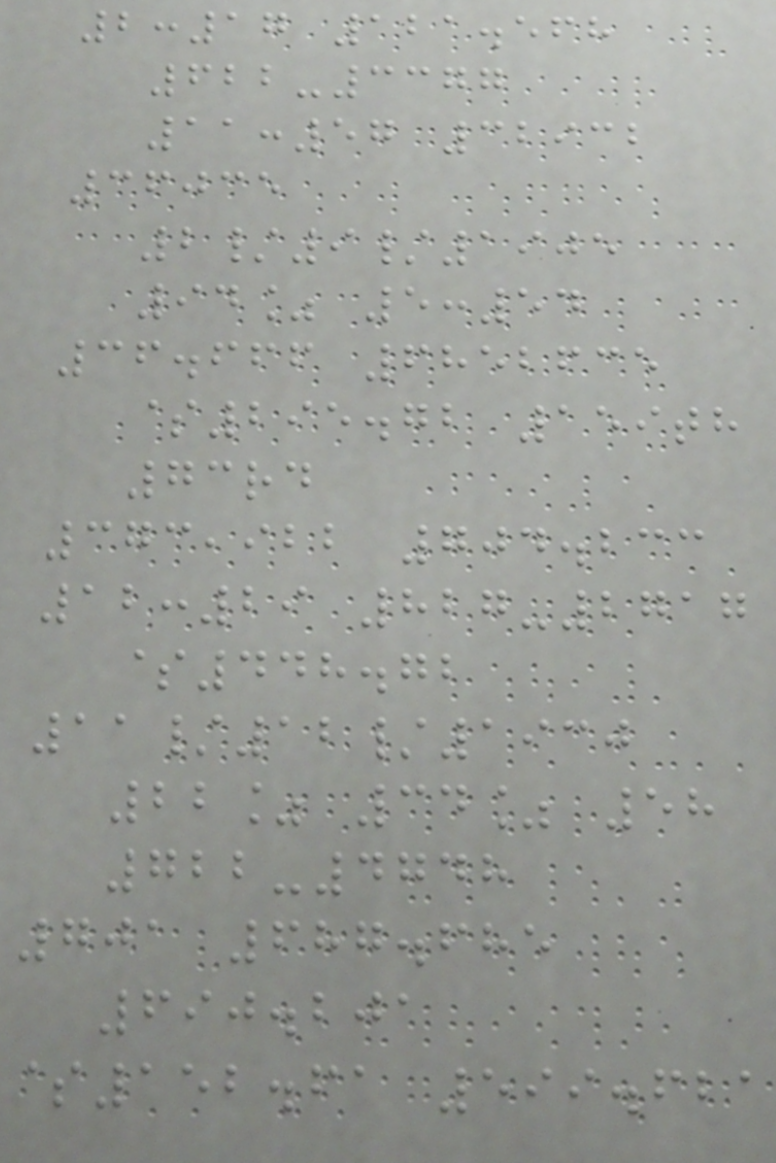2:17 121.568
622-3377
11:57 32932
36035
2/9/1905
94% 5:54
36.666 6852635
$295.72 159th
73rd
373,922 704.233
12:29 827-2717
$448.72
11/12/1930
22% 34% 58
722-4748
701 687.685
690.201
$152.61 599.621
